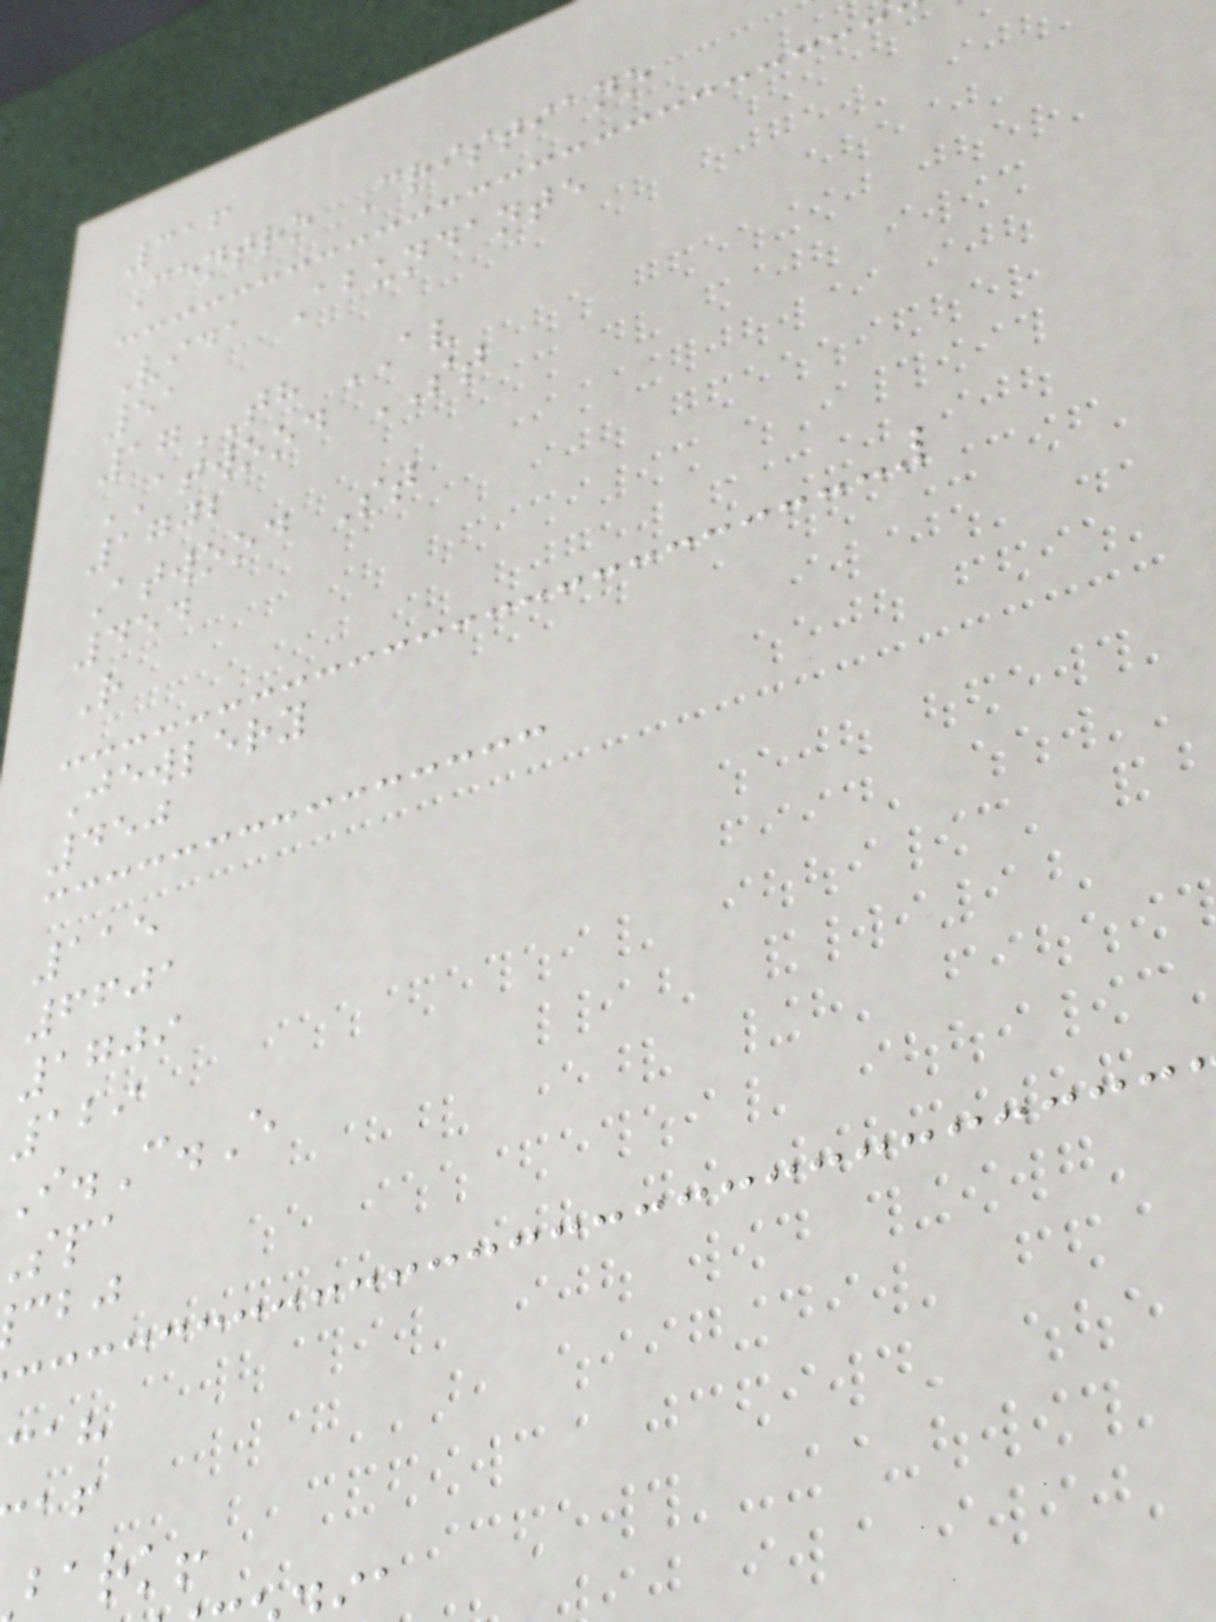316
Centro Cristiano
Vida Abundante
51
17TH AV
ATWOOD ST
1702
Atwood St
454
R
Jewlery
450
115
6601
1709
129
I.C.E
bark!
